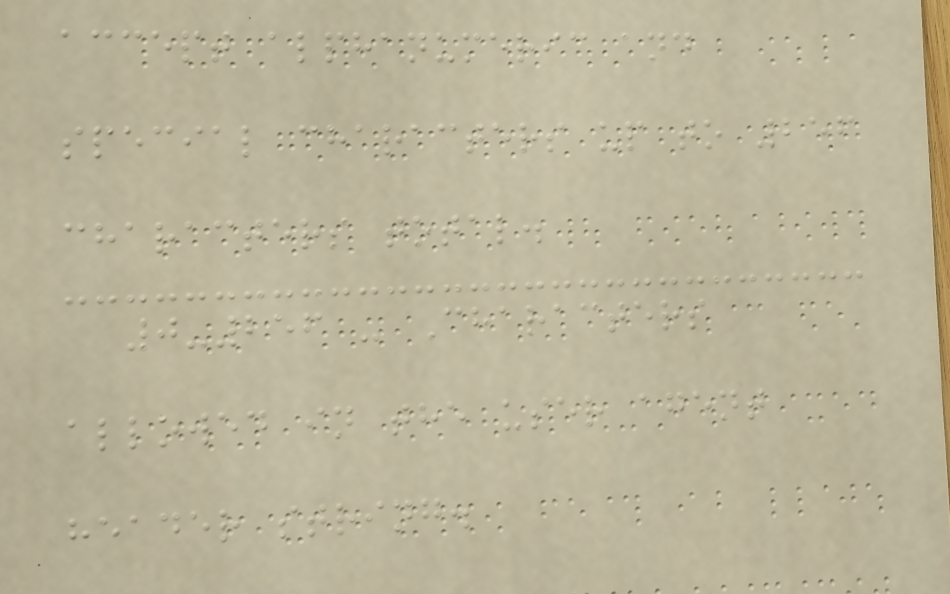accept alphanumeric and
special characters up to 256
characters total.
0-256 - Characters
allowed in the user agent
header string.
